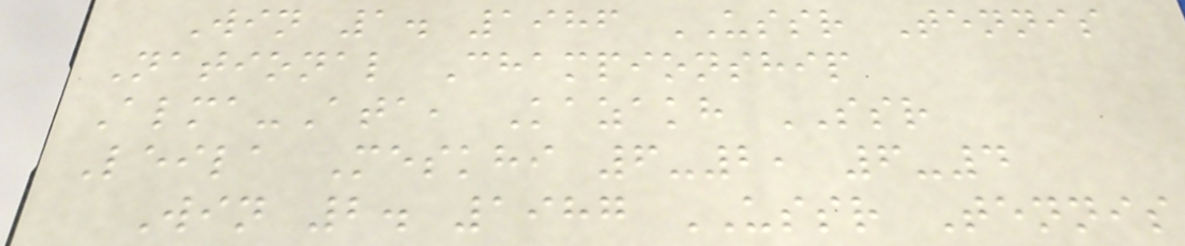Win 1. 1986 USSR Tennis
National Championship
Alma-Ata, Kazakh SSR
Leila Meskhi 6-2, 6-4
Win 2. 1987 USSR Tennis
